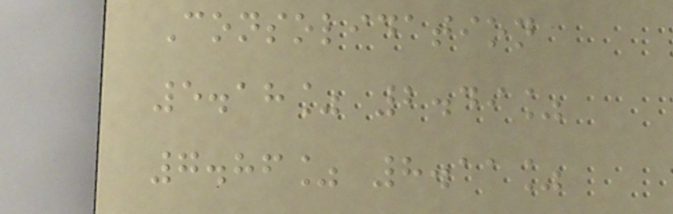Consolidation
5.18% 2.49%
7.86% 8.11%
